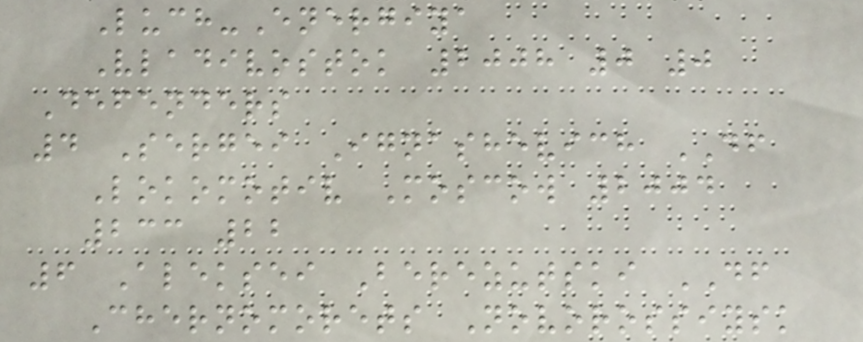Luch-Energiya
Vladivostok 2008 0 0
Defenders
4 Sergei Ignashevich DF
Lokomotiv Moscow 2004
233 22
6 Aleksei Berezutski DF
Chernomorets Novorossiysk
